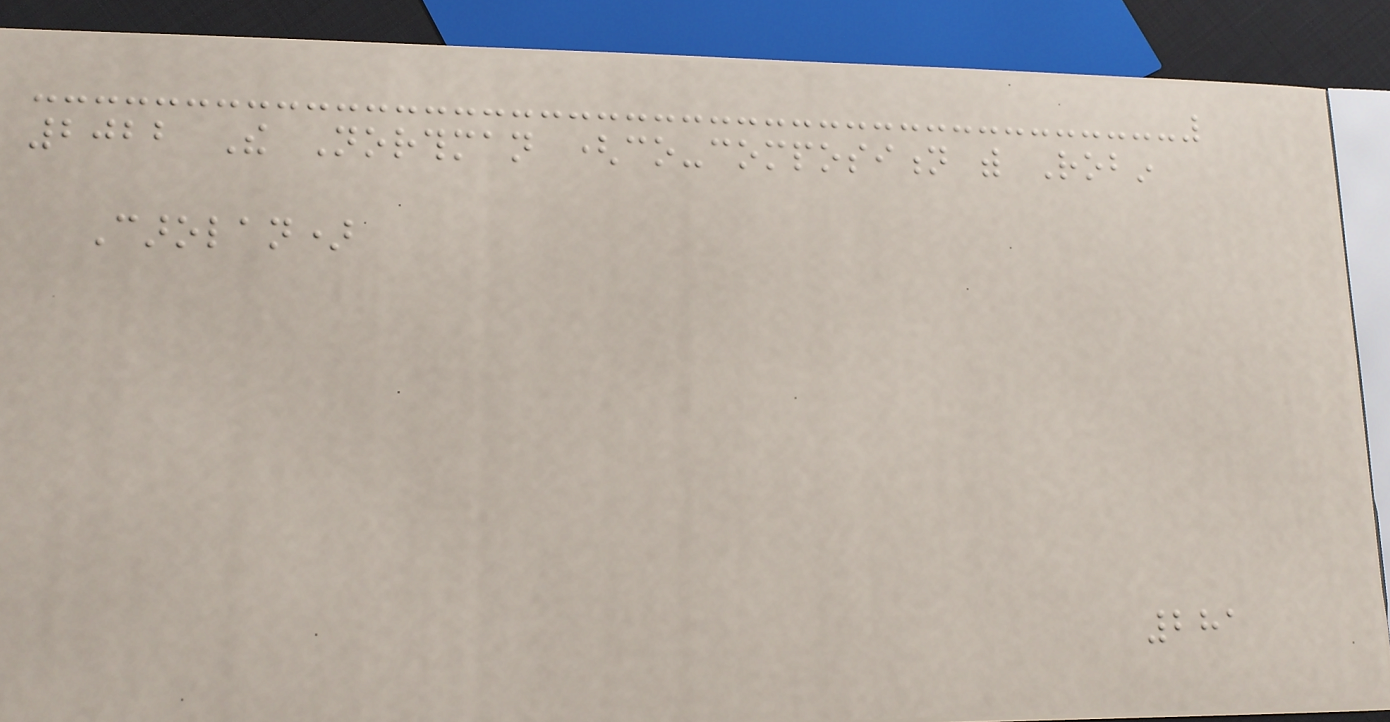2022 The Northman (co-composition with Robin
Carolan)
281
